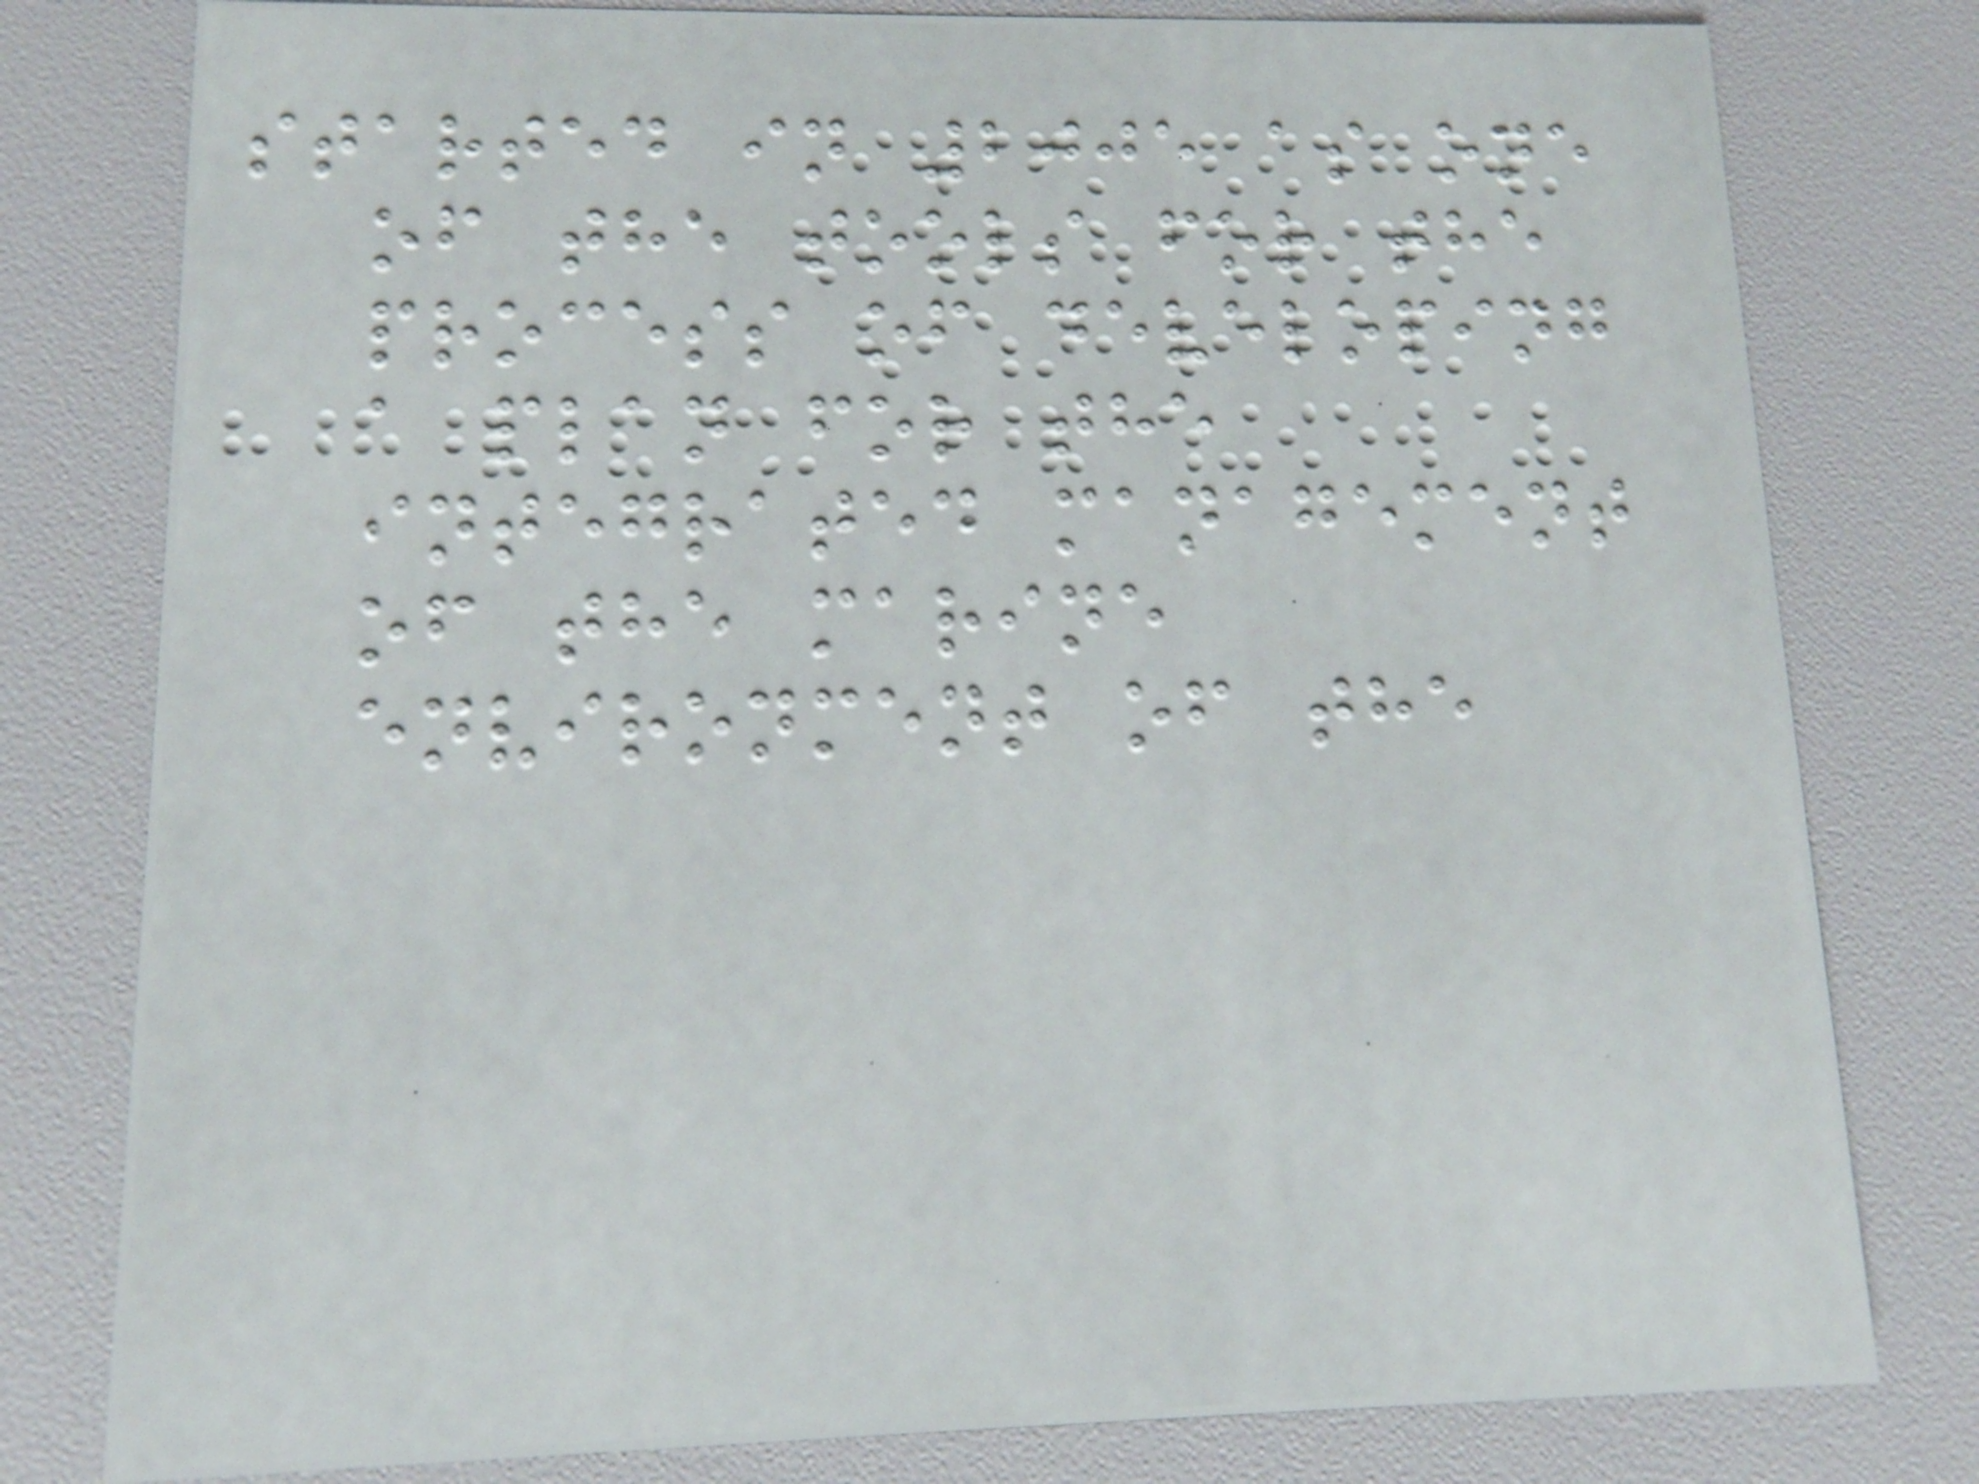started in 2005 as one
of the tools for the
process of developing
a plan for the
integrated management
of the marine
environment of the
